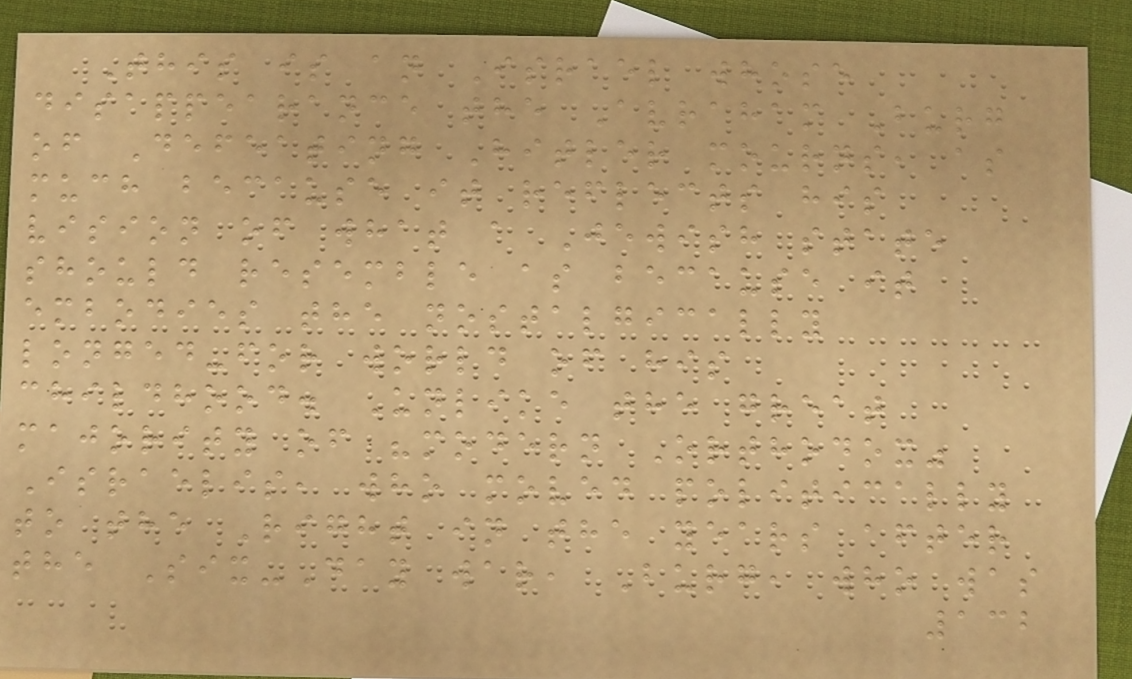This is an Israel whose
disappearance the Avraham Burg
of Defeating Hitler mourns, as
much because it reflects his
vision of what a Jewish state
should resemble as because it
embodies the nostalgically
longed-for world of his
childhood. Unlike the great
majority of "modern Orthodox"
Israelis, who moved politically
to the Right in the years after
the Six-Day war, Burg, who was
132
